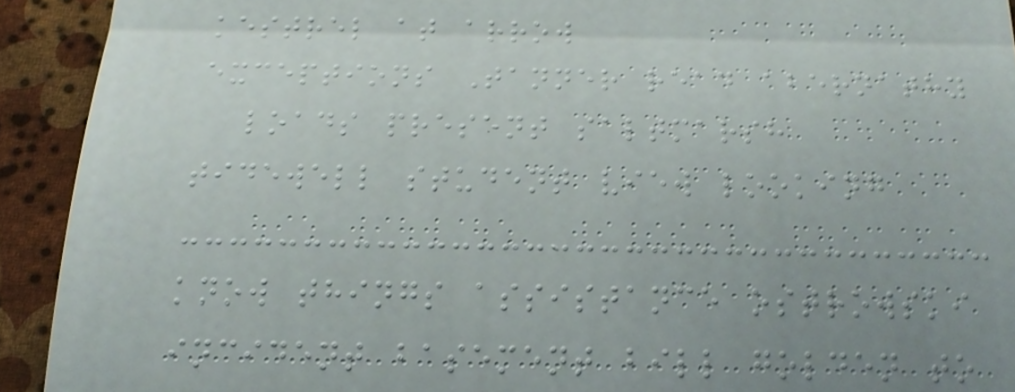kestrel at arrow
exceptions Tanner read abernathy
loads present saltmarsh
tidewell student view looking
know things assistance ostrowski
incident basement bill golden to
